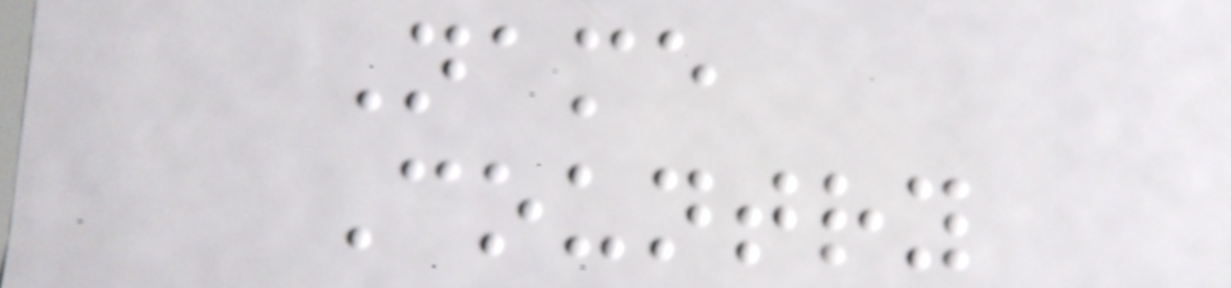Name
Country
